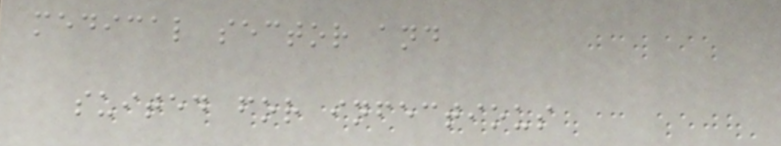medical sector and
suited for infectious
